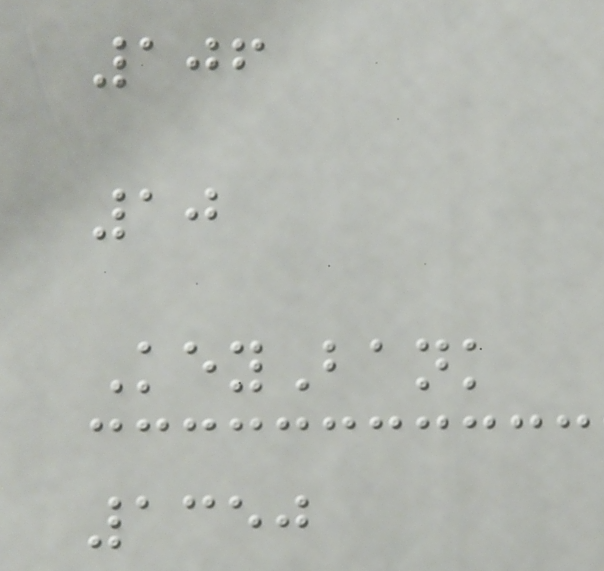106
10
KeyBank
1350
